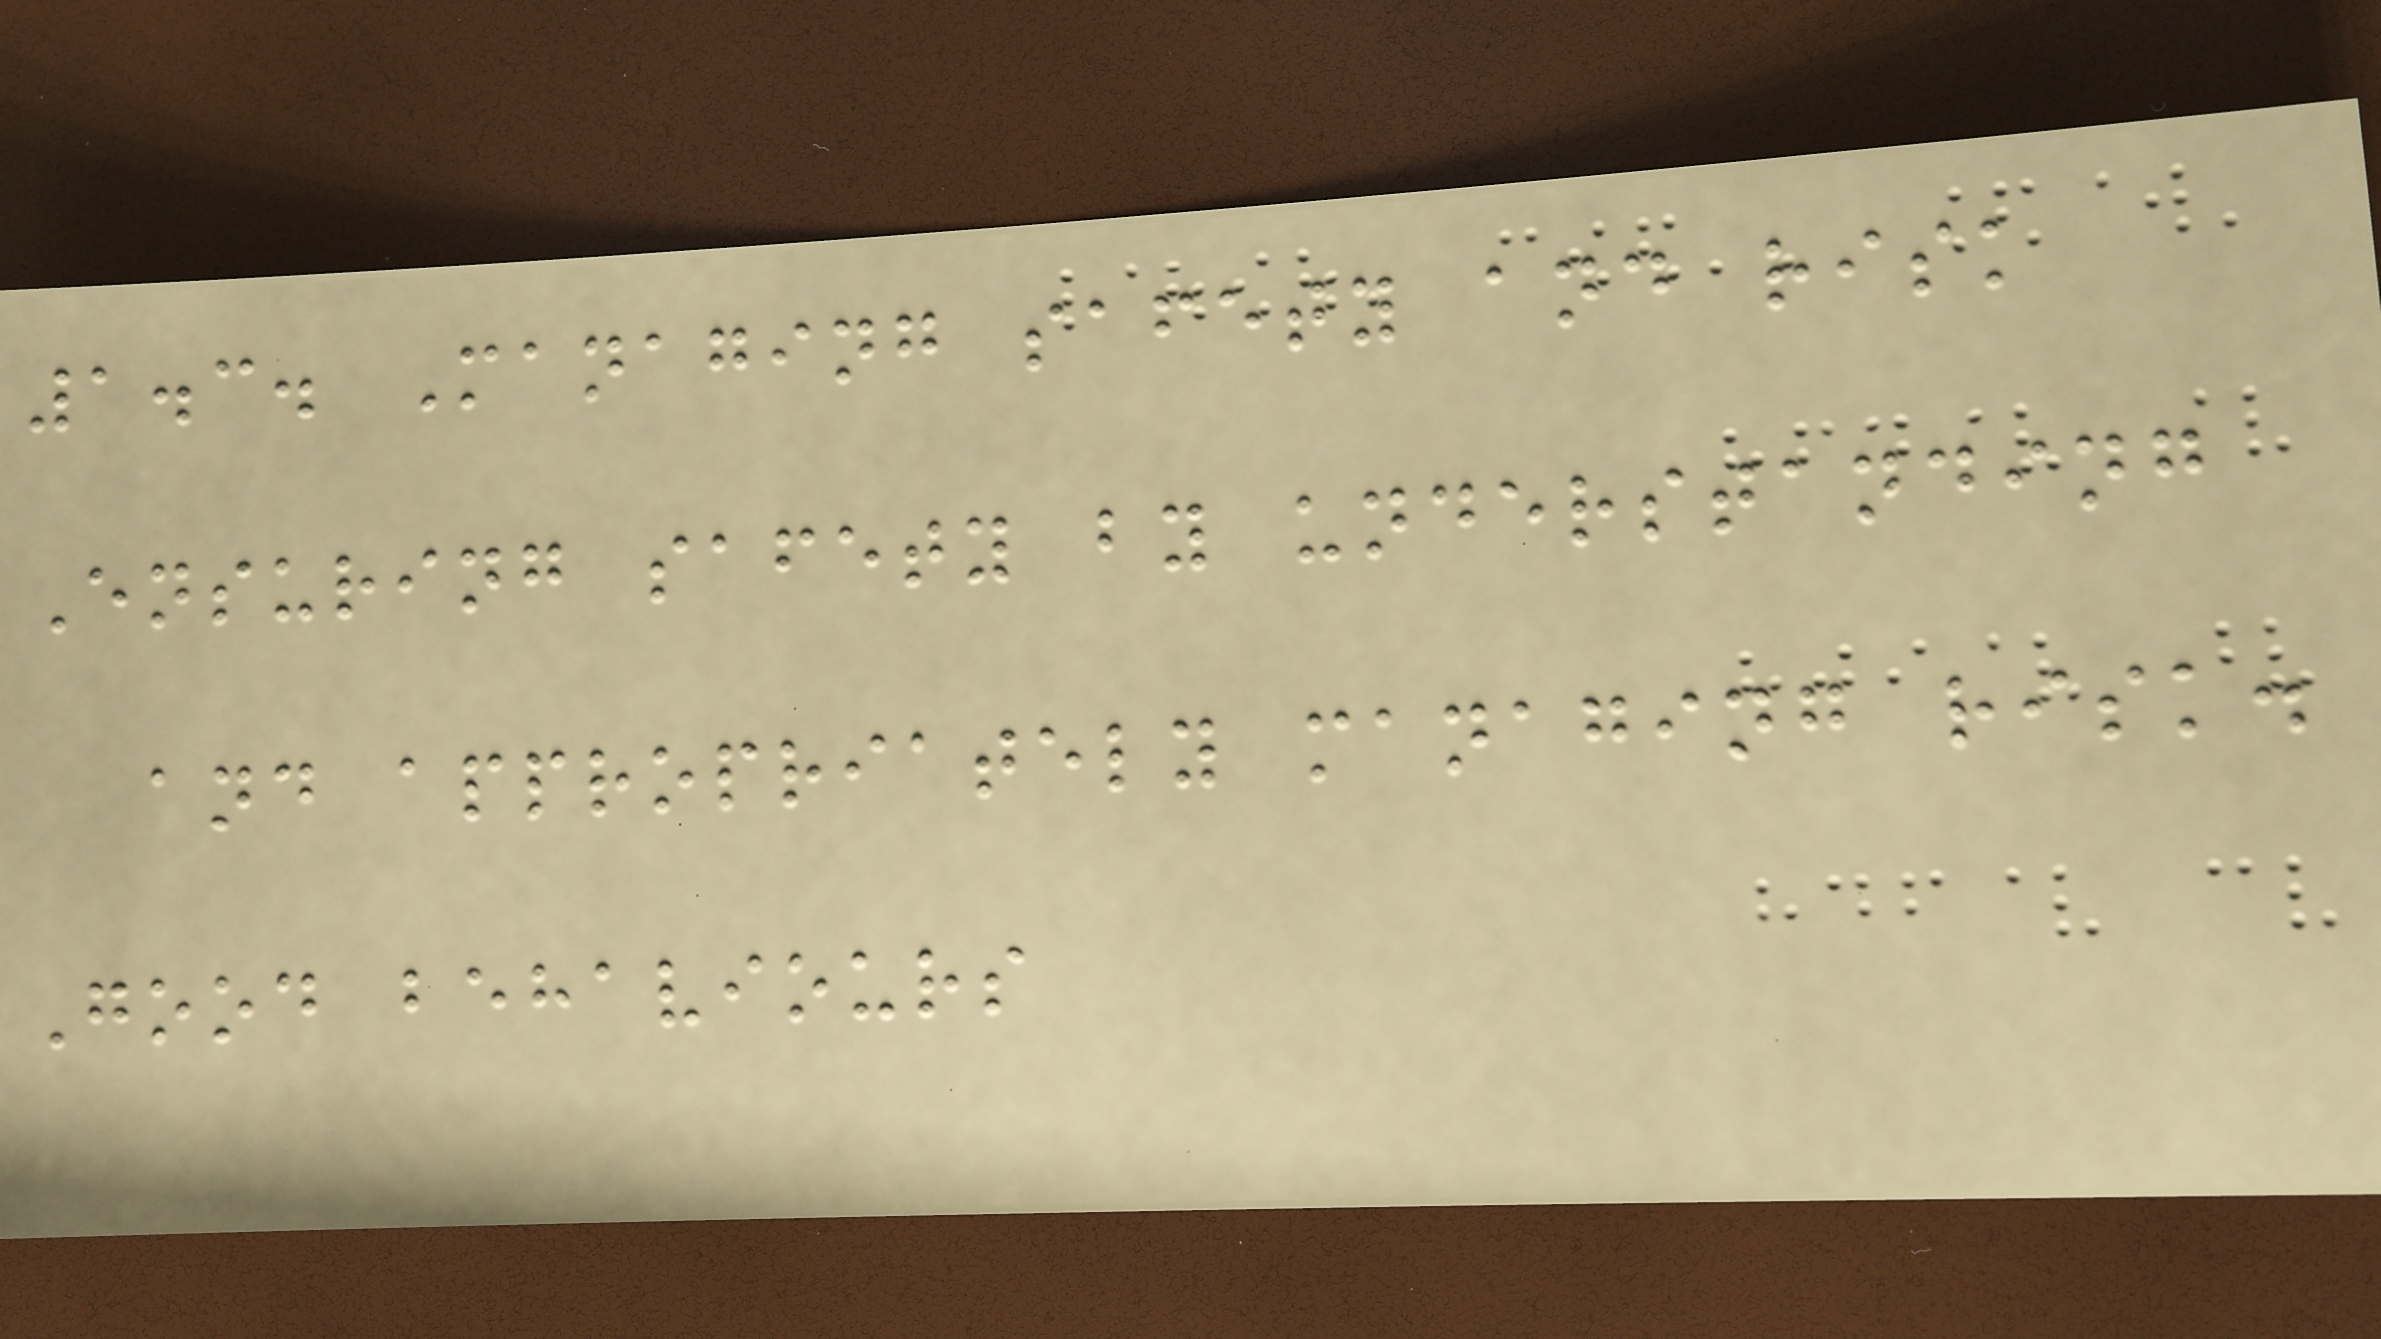1.3. Managing safety and risk
Ensuring safety by understanding
and appropriately managing risk.
Good behaviours
